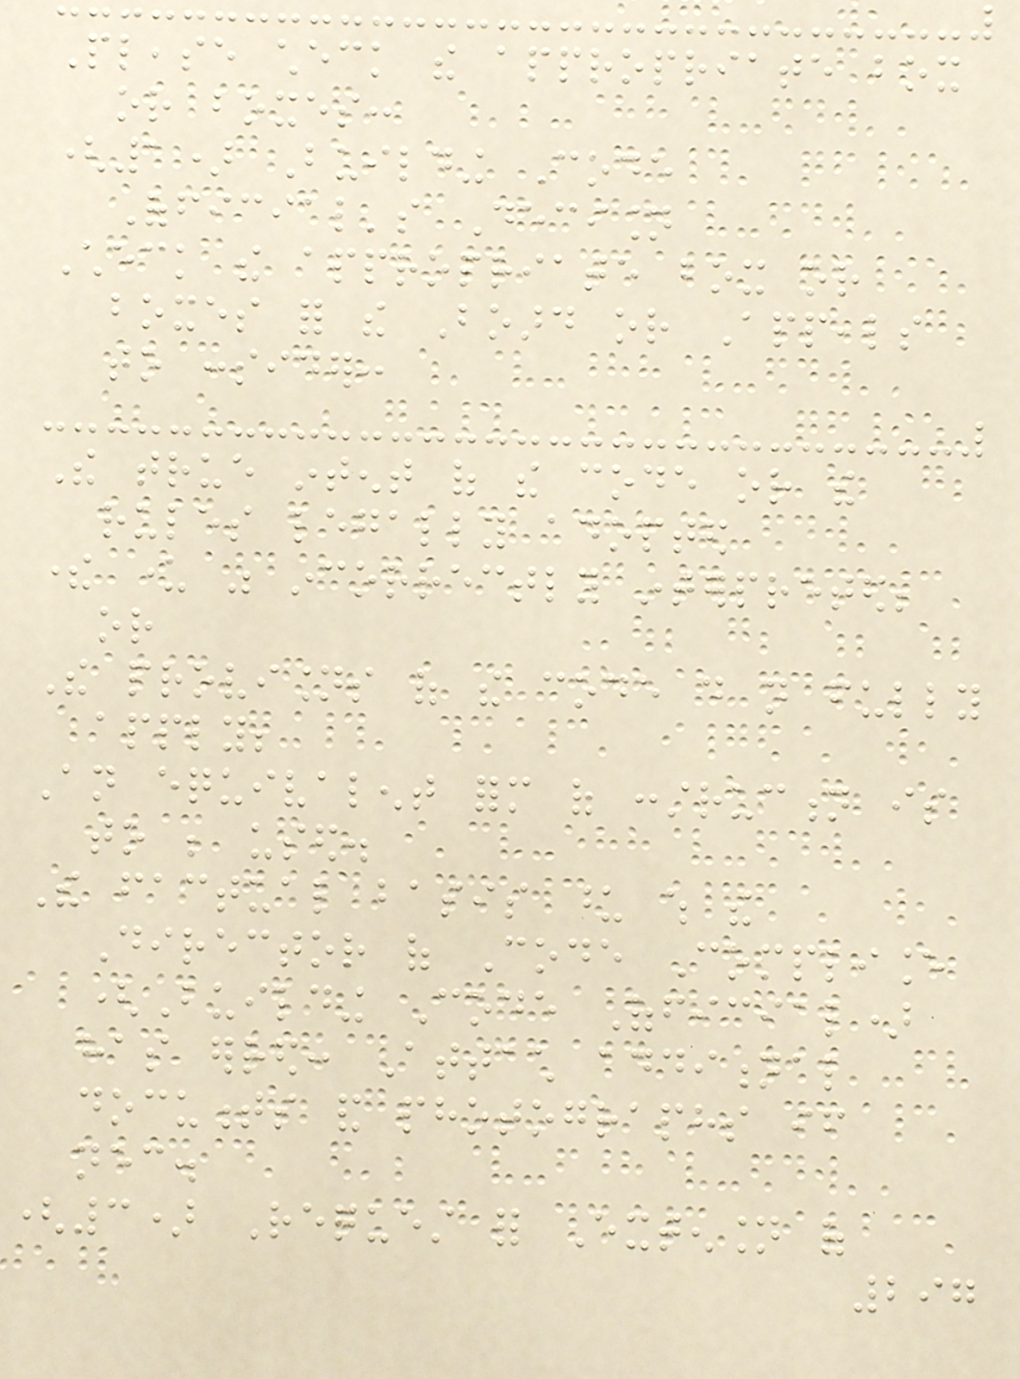Please check the appropriate box
or boxes:
(1) Building Code
Official's Decision
Check the appropriate box or
boxes for the Board or Appeals
to consider:
The true intent of the code or the
rules legally adopted
there under was incorrectly interpreted;
or
The provisions of the code do not fully
apply;
An equivalent form of construction is
to be used.
The factual basis upon which the
Director of Code Compliance
(Building Code Official)
has erred: Attach additional
documents and photographs if
necessary.
(3) Request for Extension of
297
